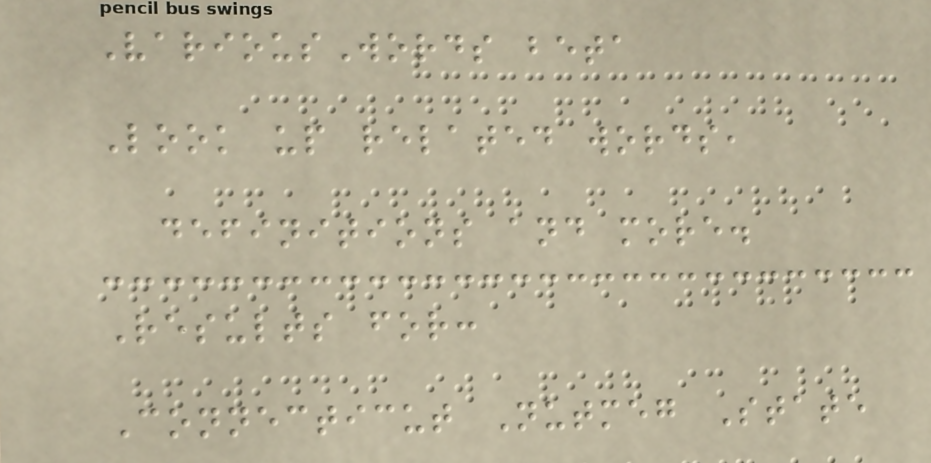VariousWords beta
Look up related words,
definitions and more.
Results for:
Connecticut Nutmeg State
